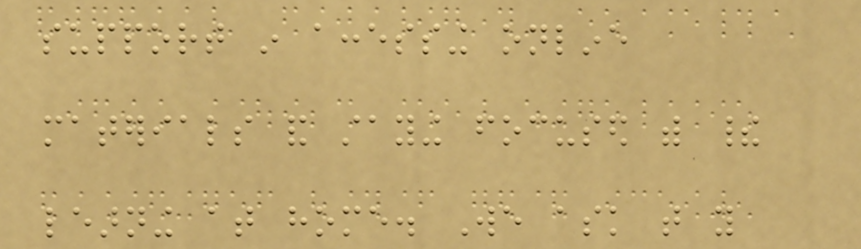support in accessing online
materials and staying focused with their
learning at home. We ask that you
